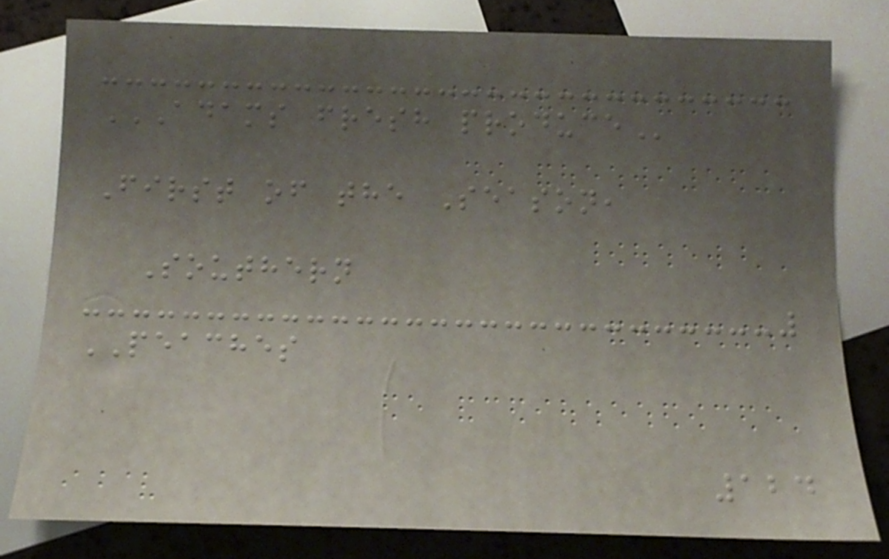ADAMS FRESH PRODUCE
First of the Season,
Southern
PEACHES
124
